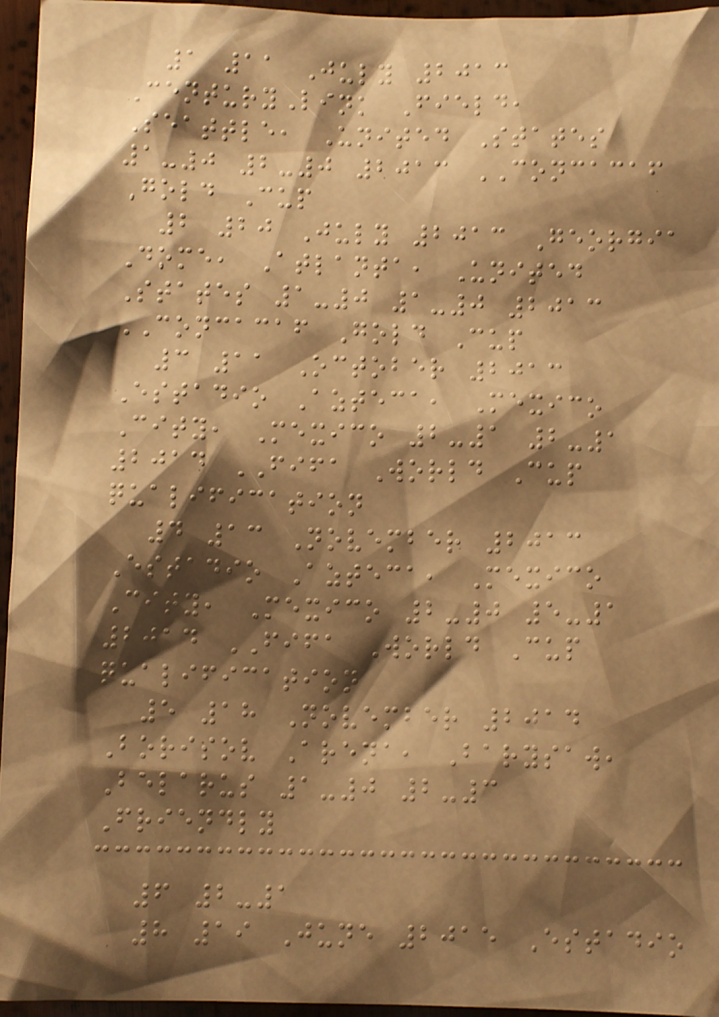1 11 July 2013
CenturyLink Field,
Seattle, United States
1-0 2-0 2013 CONCACAF
Gold Cup
2 20 July 2013 Georgia
Dome, Atlanta, United
States 1-0 1-0 2013
CONCACAF Gold Cup
3 11 October 2013
Estadio Azteca, Mexico
City, Mexico 2-1 2-1
2014 FIFA World Cup
qualification
4 13 November 2013
Estadio Azteca, Mexico
City, Mexico 2-0 5-1
2014 FIFA World Cup
qualification
5 18 November 2014
Borisov Arena, Barysaw,
Belarus 1-0 2-3
Friendly
6 2-1
8 19 June 2015 Estadio
